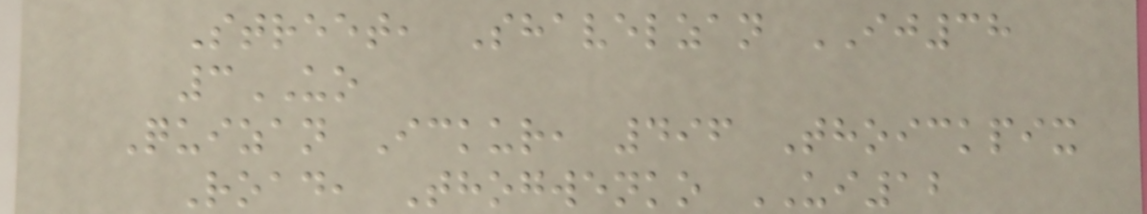Street, Shavelzan IJ38
3UO
Quizan Ickur, 496 Thoickpix
Road, Thogwenko UI12
